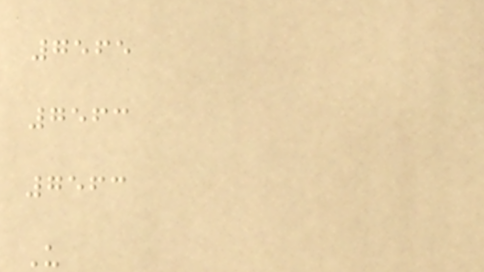7565
7563
7563
U
